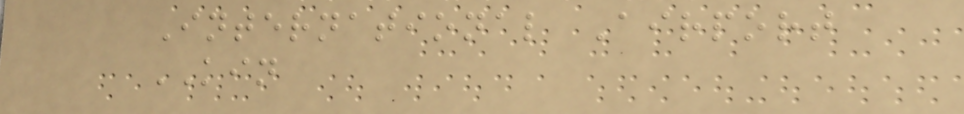International Airport
KIN
